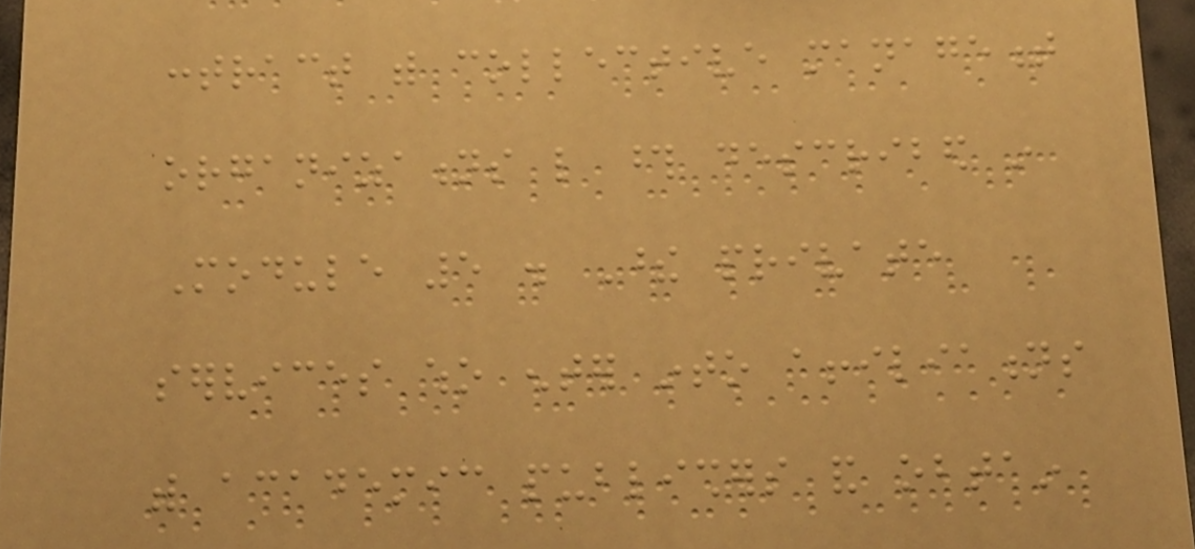contract with collective management
organizations like those described in
Module 5 . These private
services who enter into affiliations
with academic publishers and obtain
